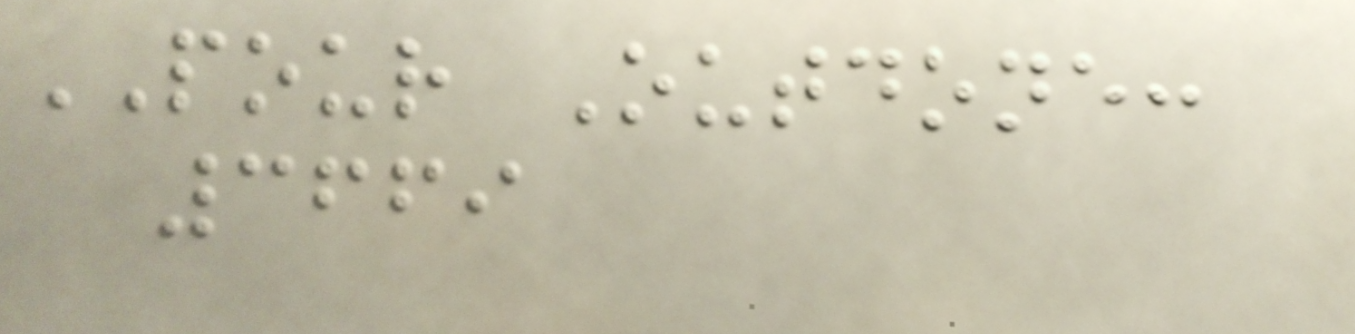POUR Outdone:
3669
